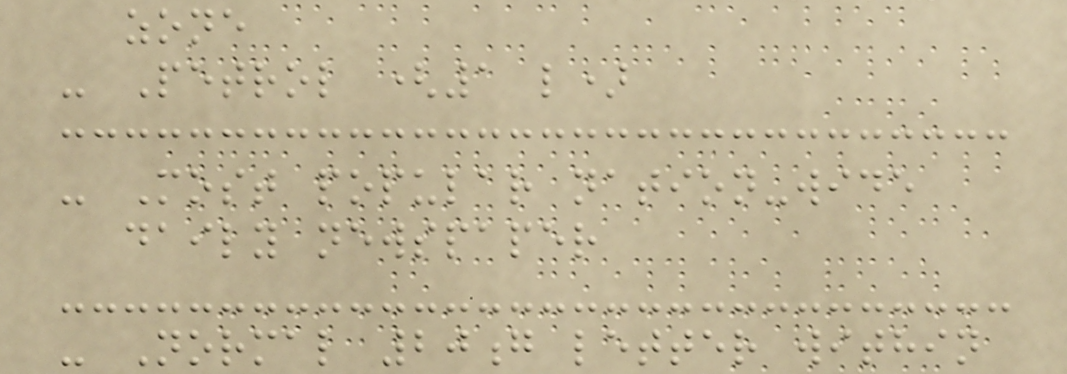zone
- Petrol (1 l)
- Most popular nation-wide
daily newspaper
- Normal 20g letter within
